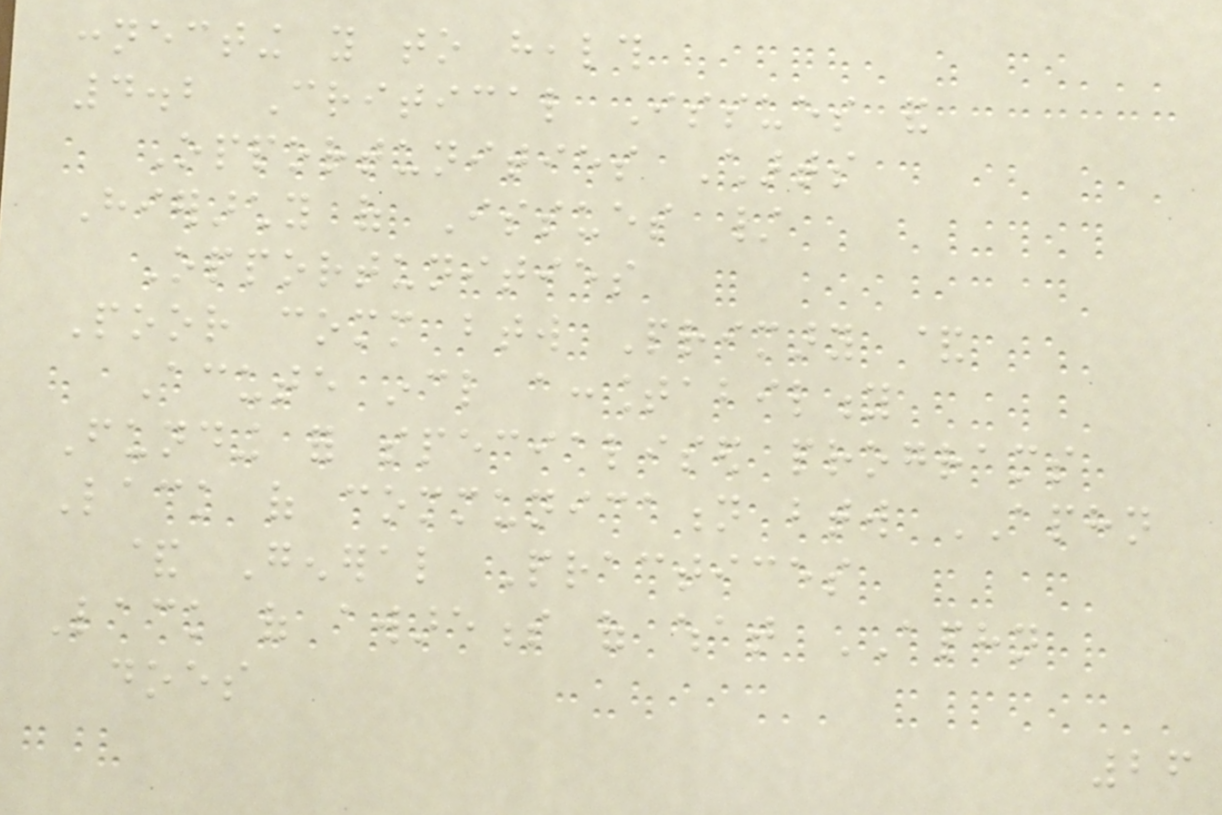connecting you to health
4.2 Critical Issues and
Opportunities Charts
Hierarchy of Issues /
Opportunities
Poor comm btw Primary &
Acute incl accountability
Funding for specialised programs
Lack of communication btw APHN
& General Practices
Lack of awareness of what APHN
does
26
